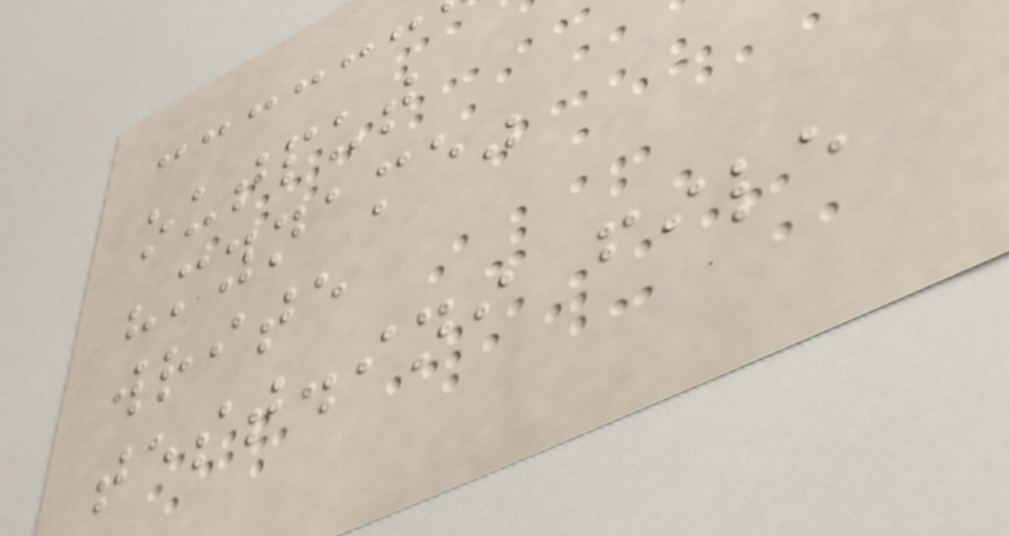output
"myname"
write
test.ini file
